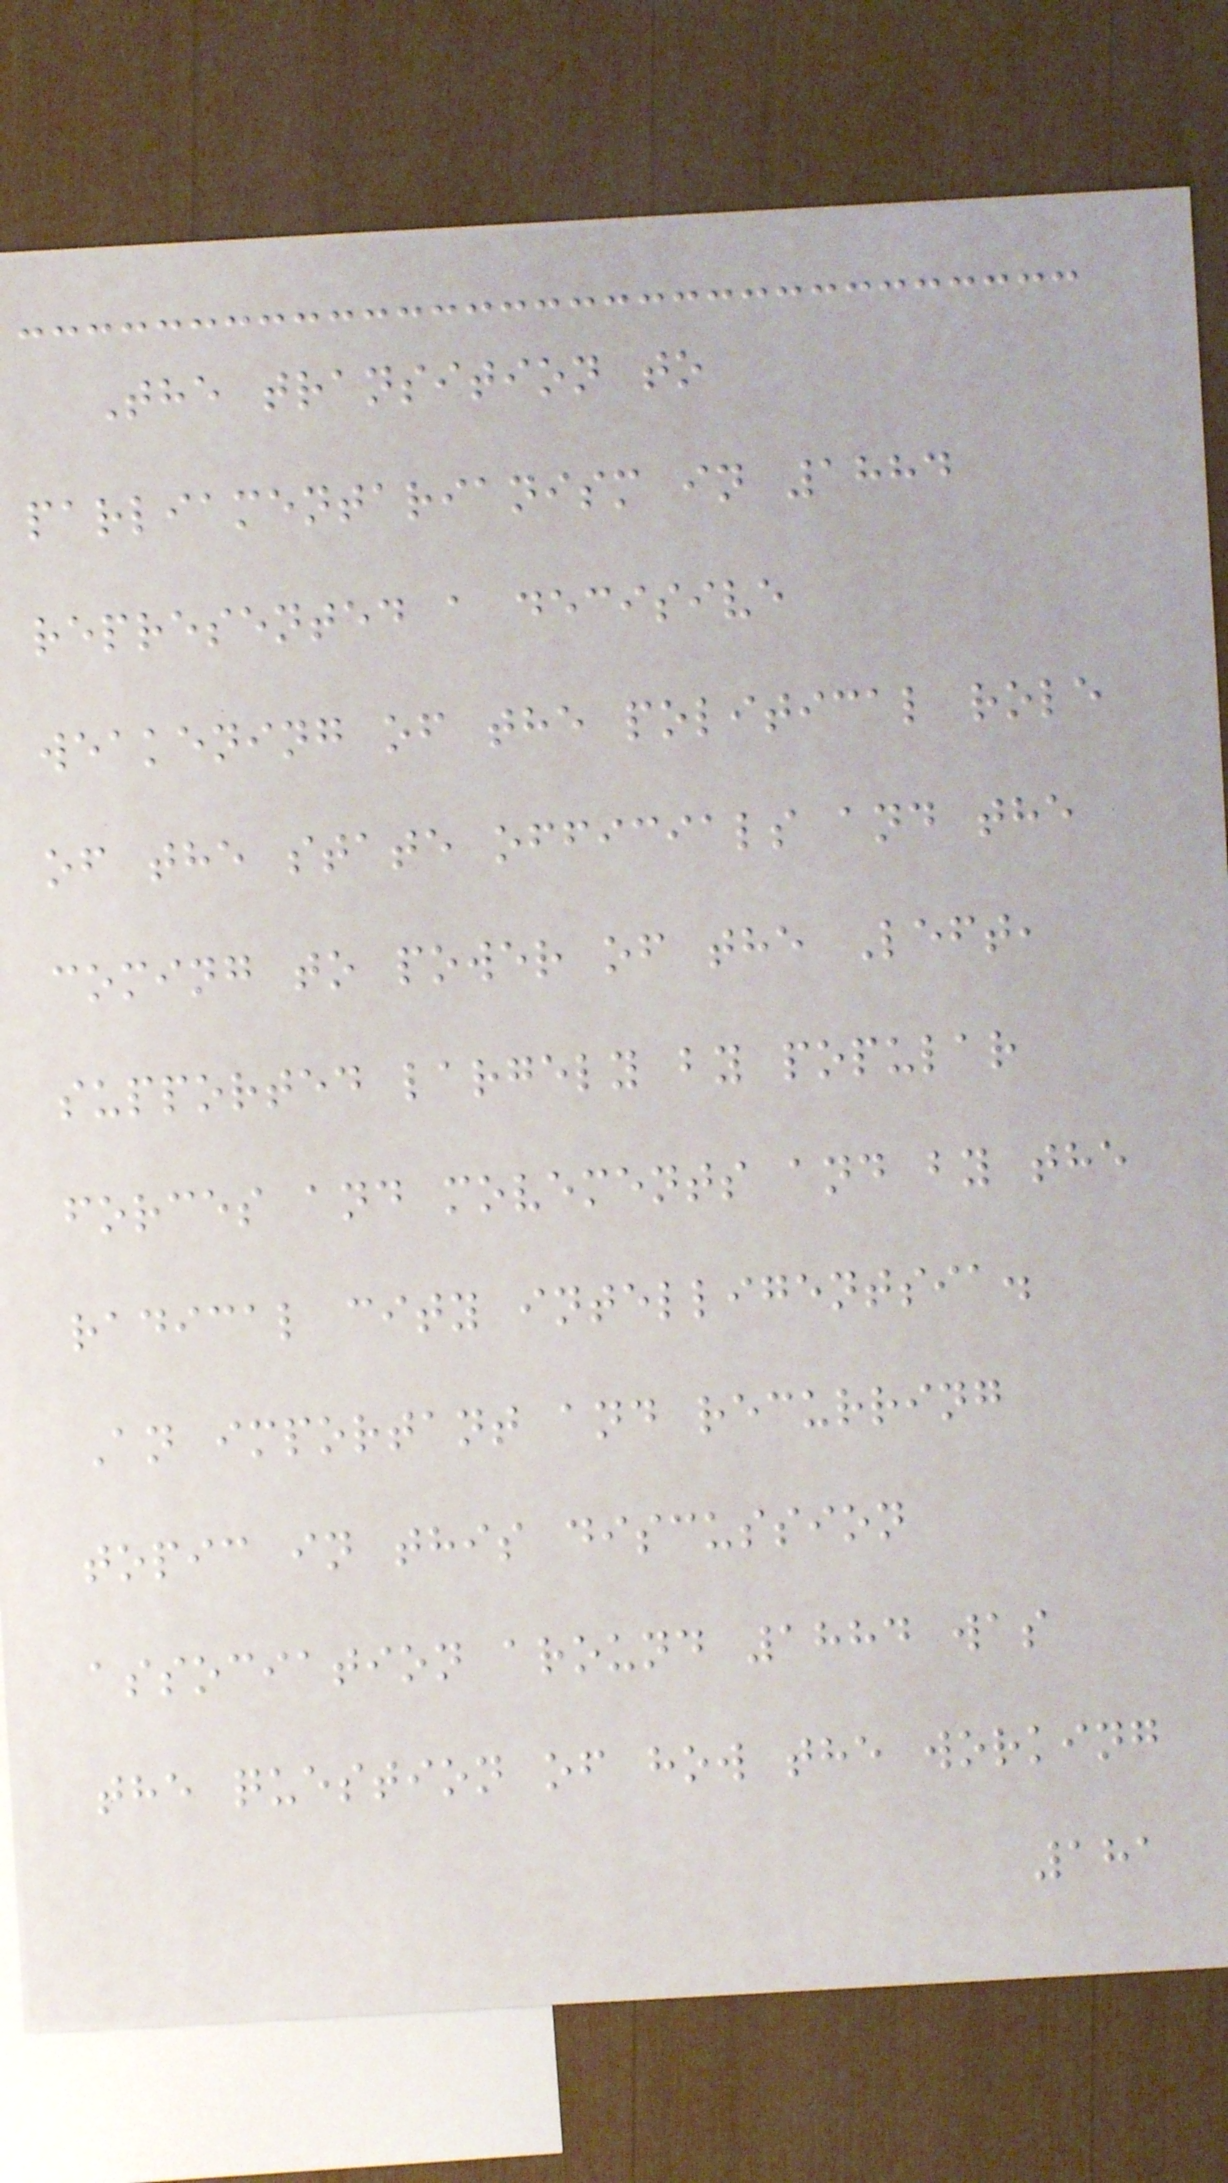The transition to
parliamentarianism in 1884
represented a decisive
weakening of the political role
of the state officials and the
coming to power of the Left,
supported largely by popular
forces and movements and by the
radical city intelligentsia.
An important and recurring
topic in this discussion
association around 1884 was
the question of how the working
181
